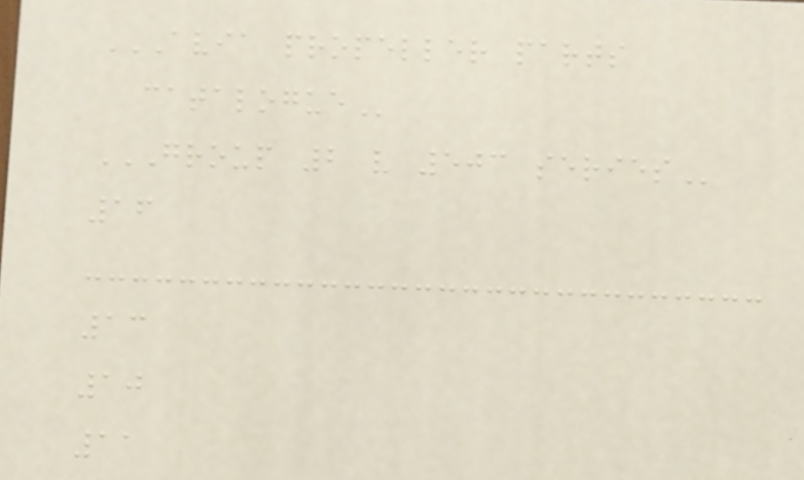AVIA PROPELLER PARTS
CATALOGUE
GROUP 2 V 503 SERIES
16
13
10
11
